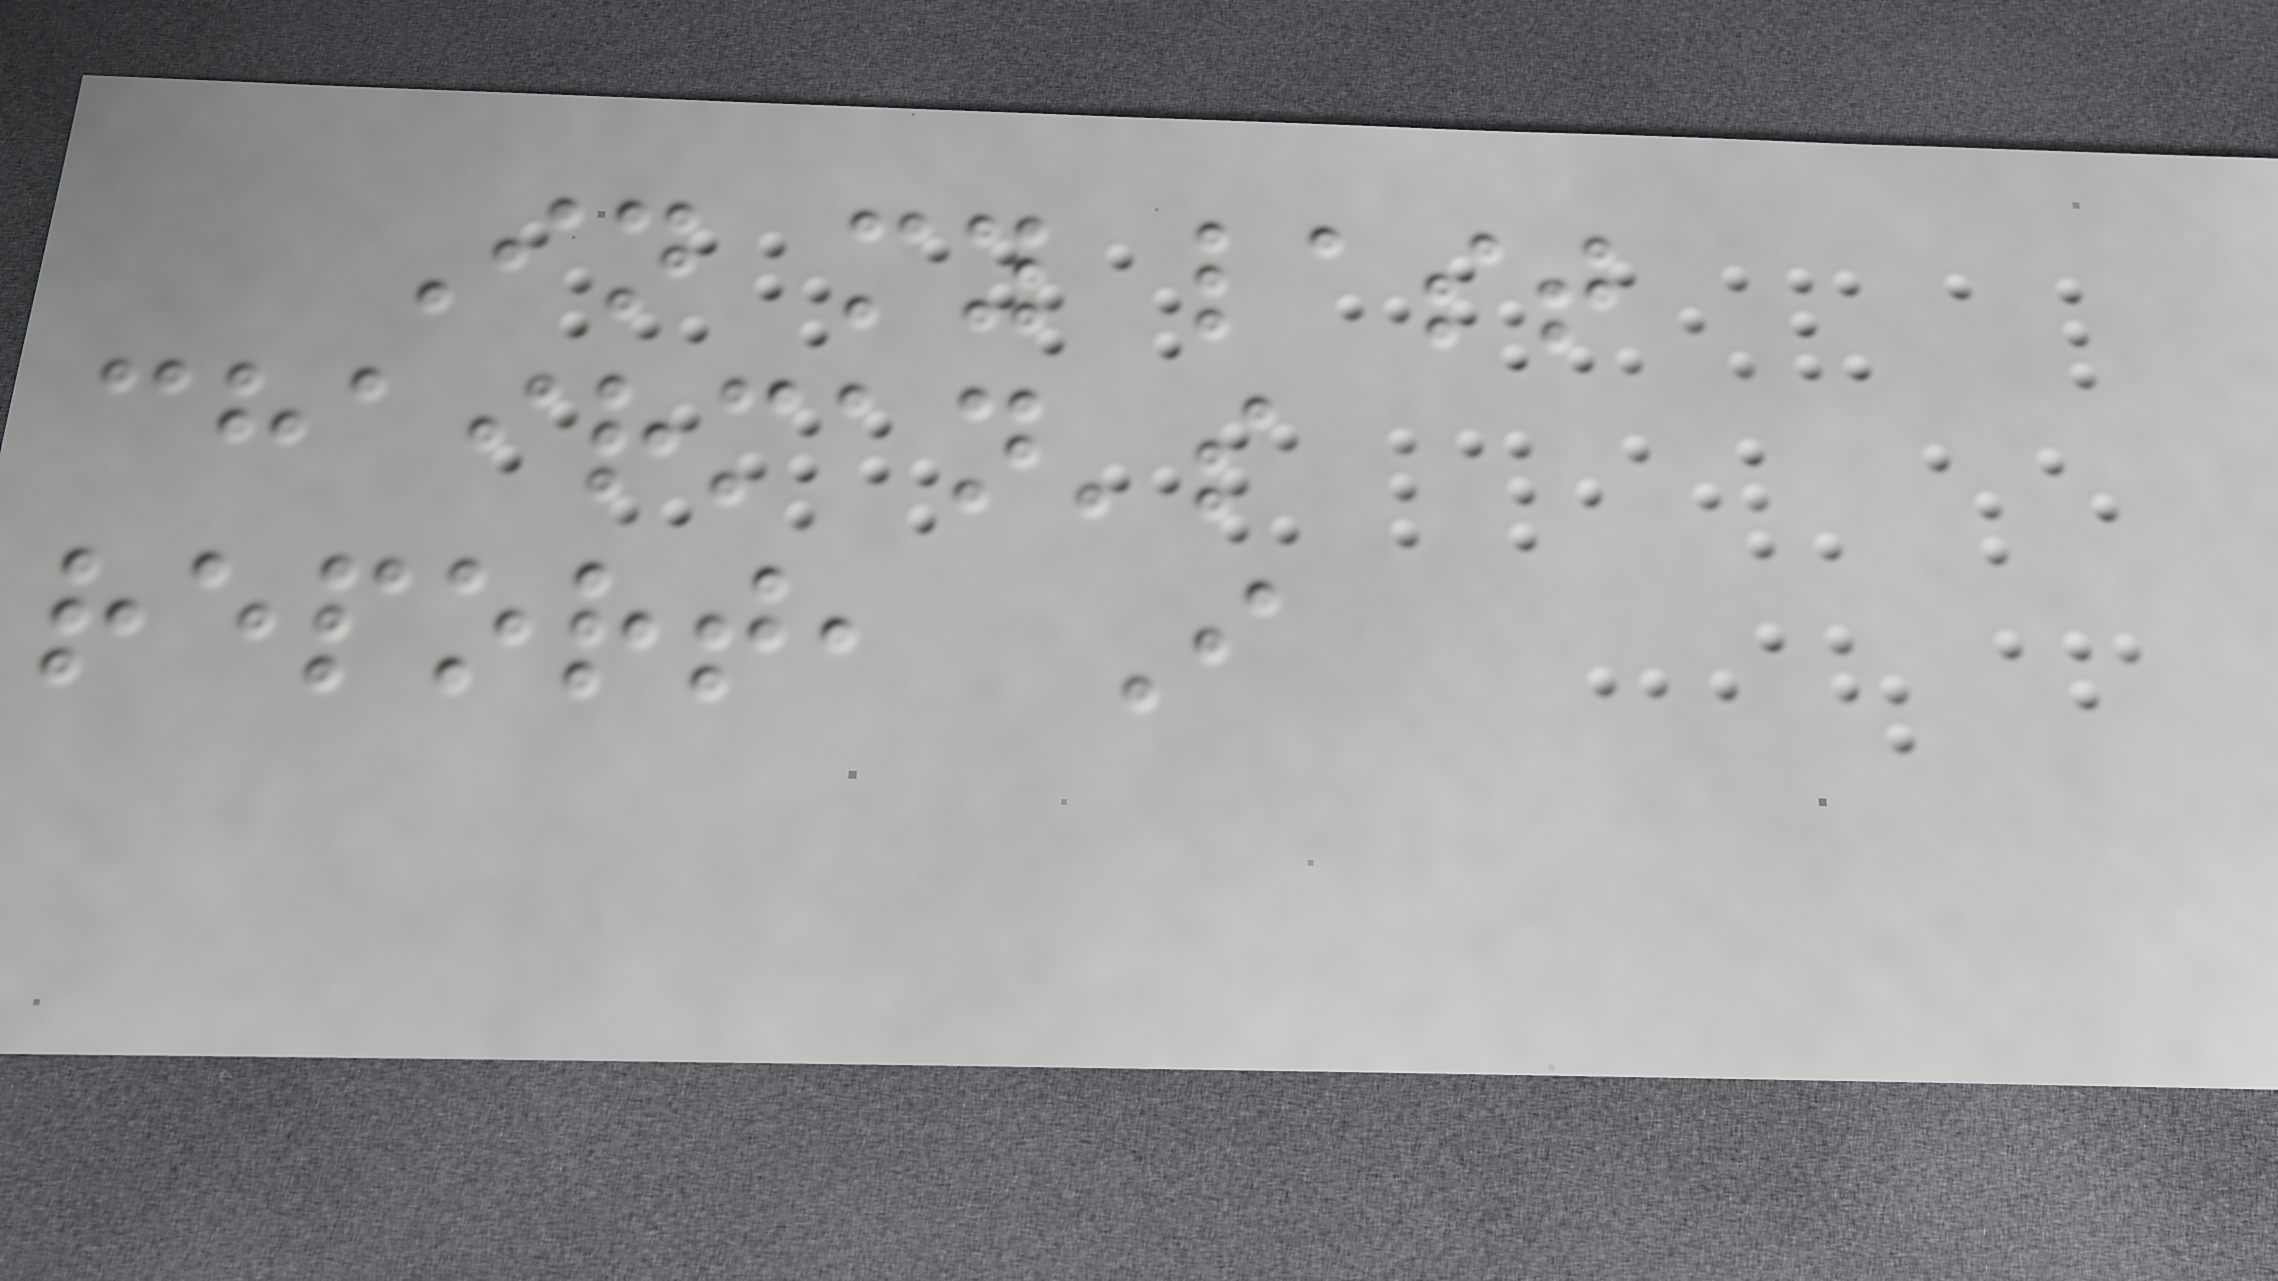In my last
chairman's
report, I
